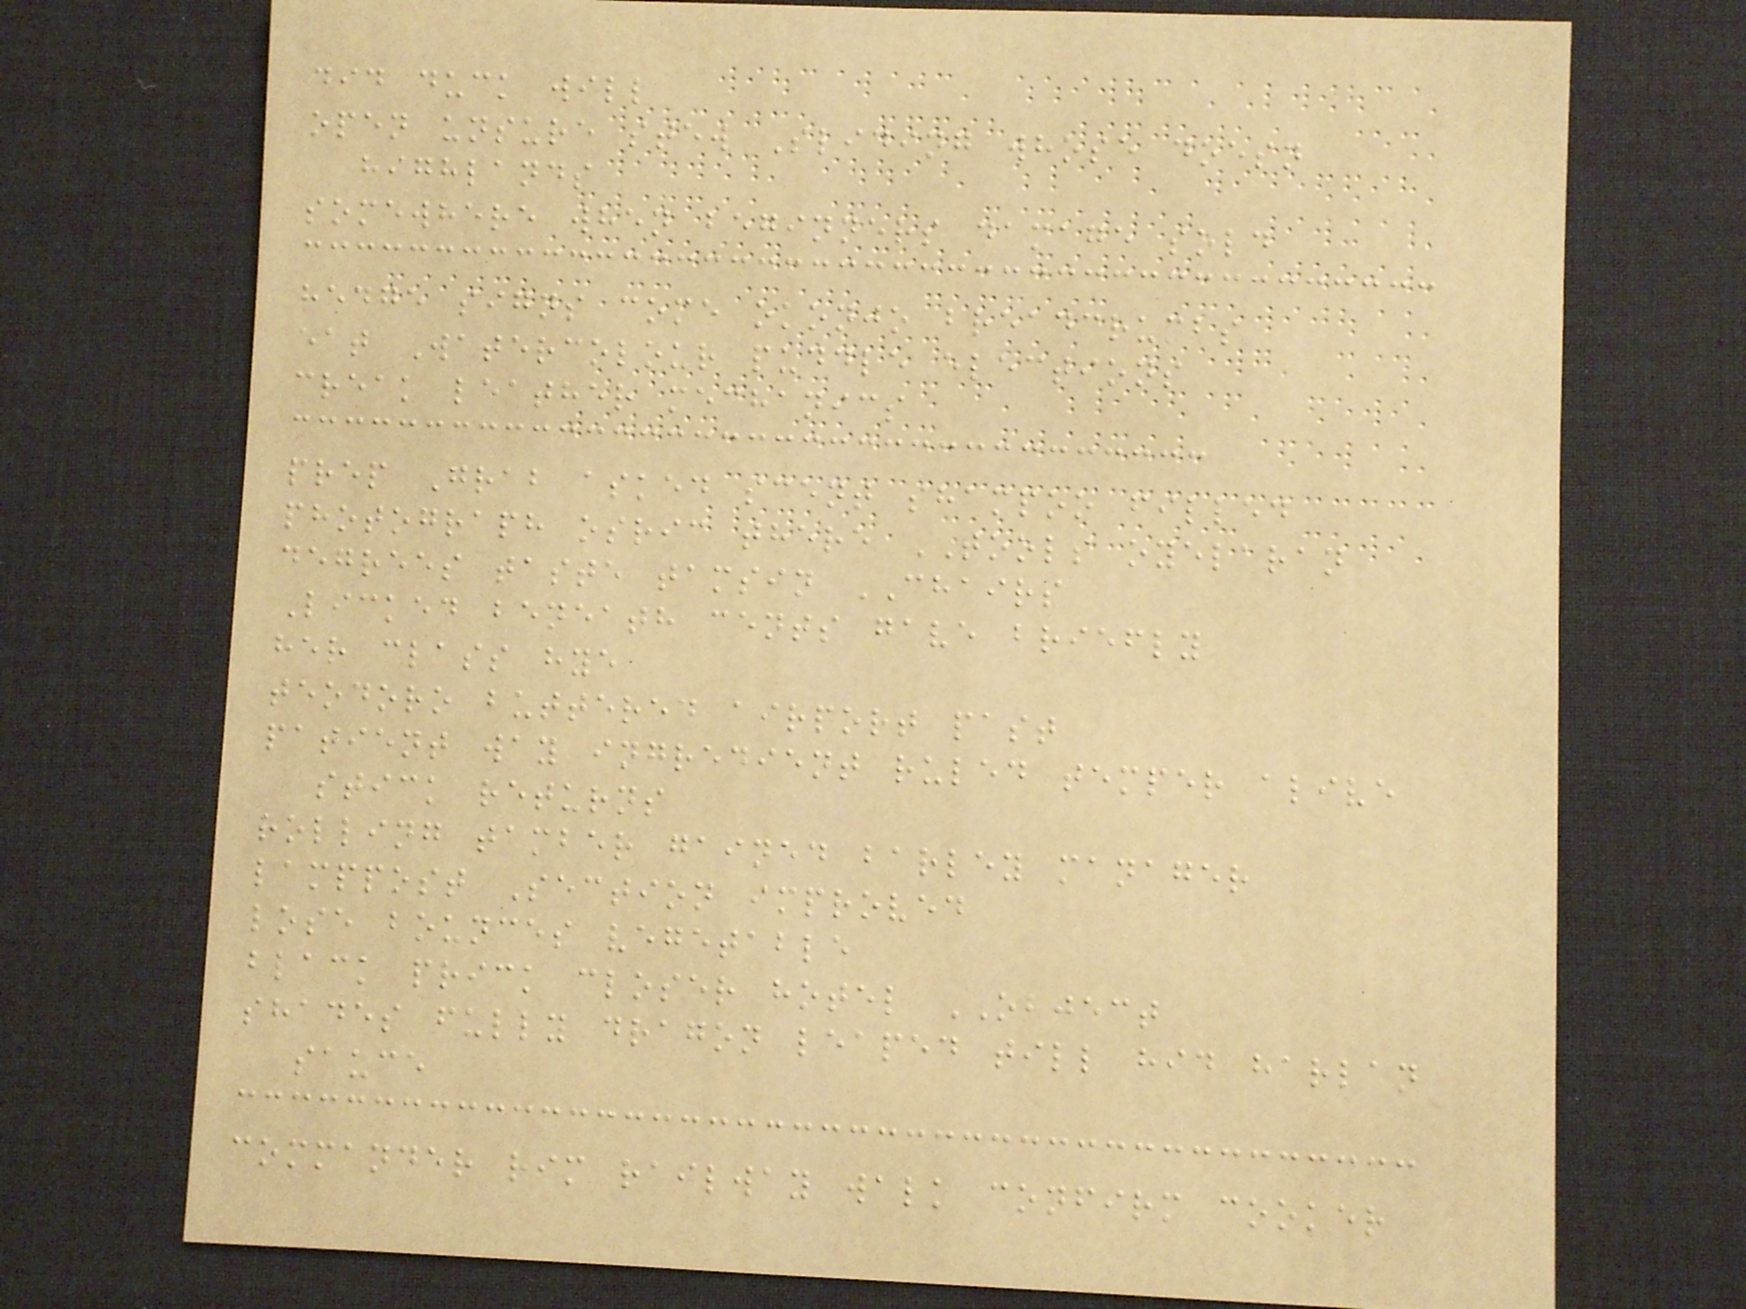did duck will
open unsure stew Sliding whose doesn
highlands
somewhere when beginners damage sold
hedge signs come okonjo breadcrumbs
eat Watercolour puddle elections
creak leather mechanics
prep Grab asked scent shampoo filled
photograph osric there TOOLS oyelaran
degrees taste tamsin CHAIRS
Licked beneath cents gave briefly
her class hye
teodoro buttered airport past
patient way ingredient ruled temper alive
stick returns
rolling tamber gained barley manager
lamppost Section improved
lose bounces vegetable
black prick closer hotel OBJECT
shades fully dragon leaped till hid harlan
sauce
commander rim railway walk confirm cooker
